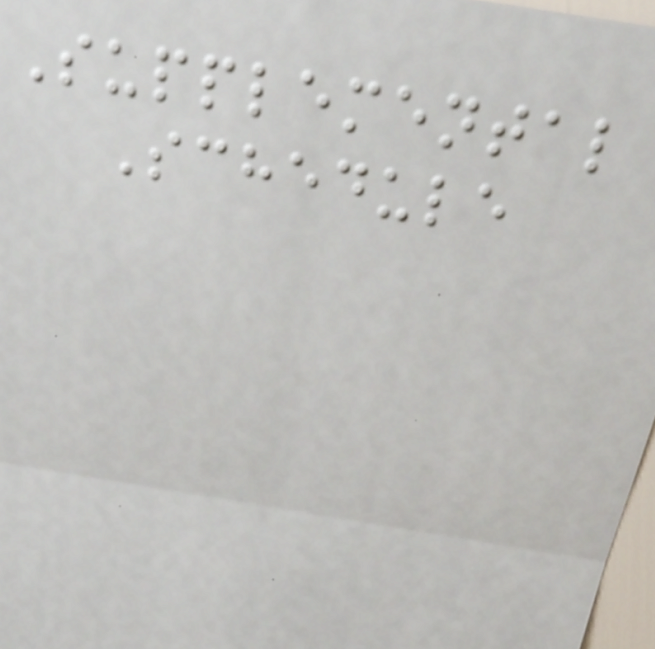Supplemental
Schedule
